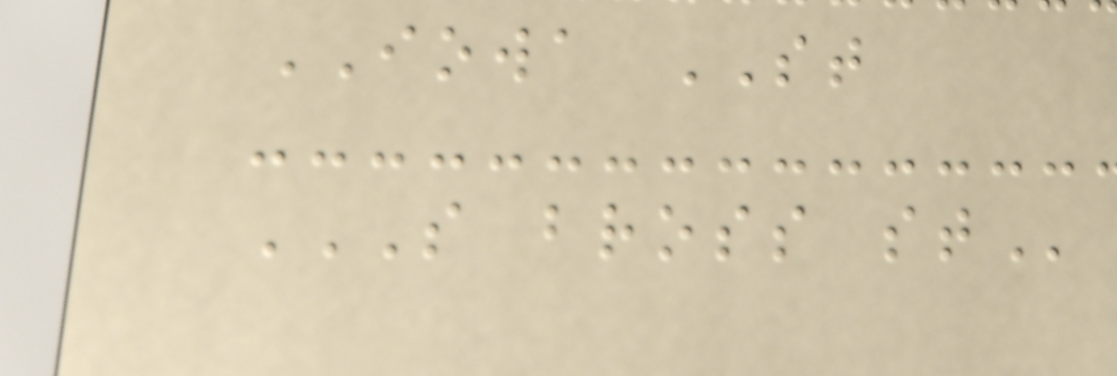IOWA ST
S BROSS ST
